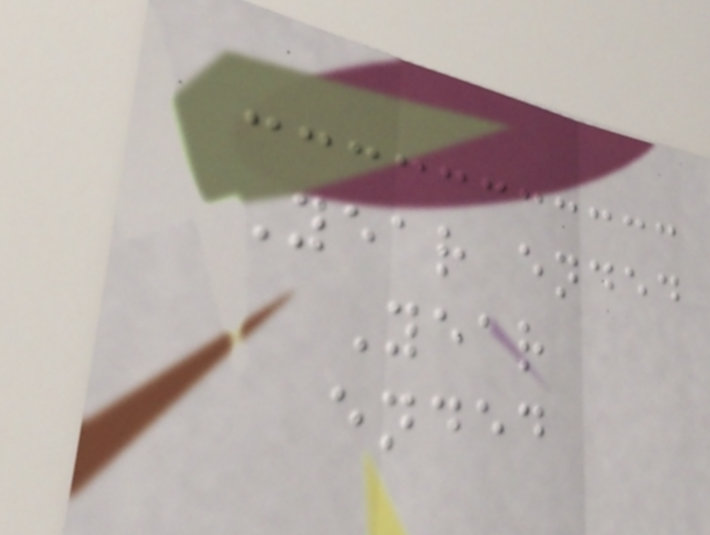Year ended
Year
ended
